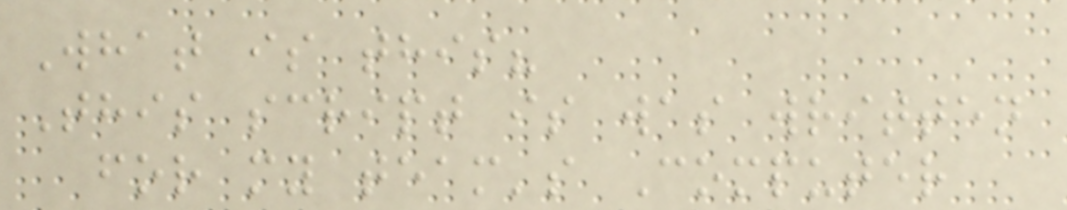What is this?
This script is was written
for my team's Computer
